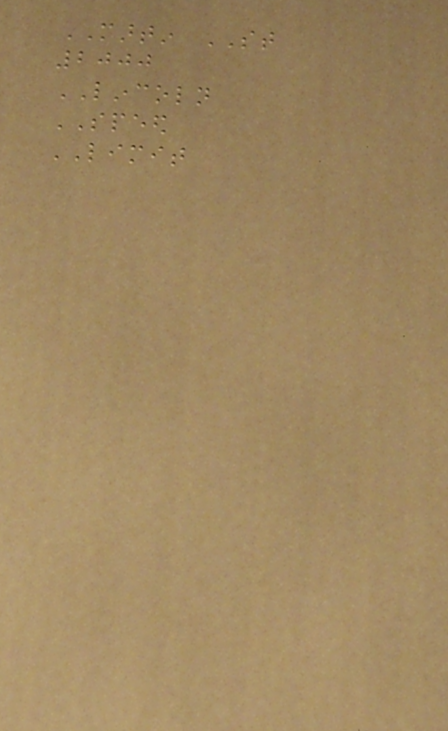MARTIN ST
2000
LINCOLN
SPEED
LIMIT
